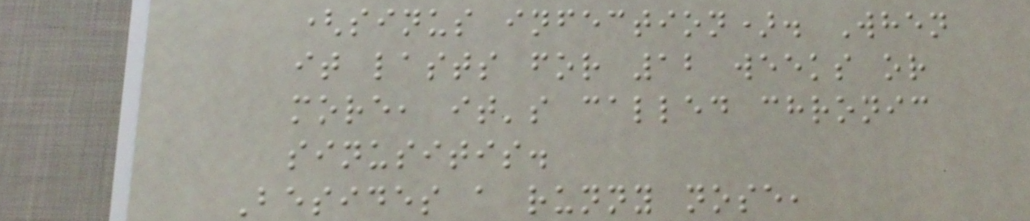(sinus infection). When
it lasts for 12 weeks or
more, it's called chronic
sinusitis.
Besides a runny nose,
